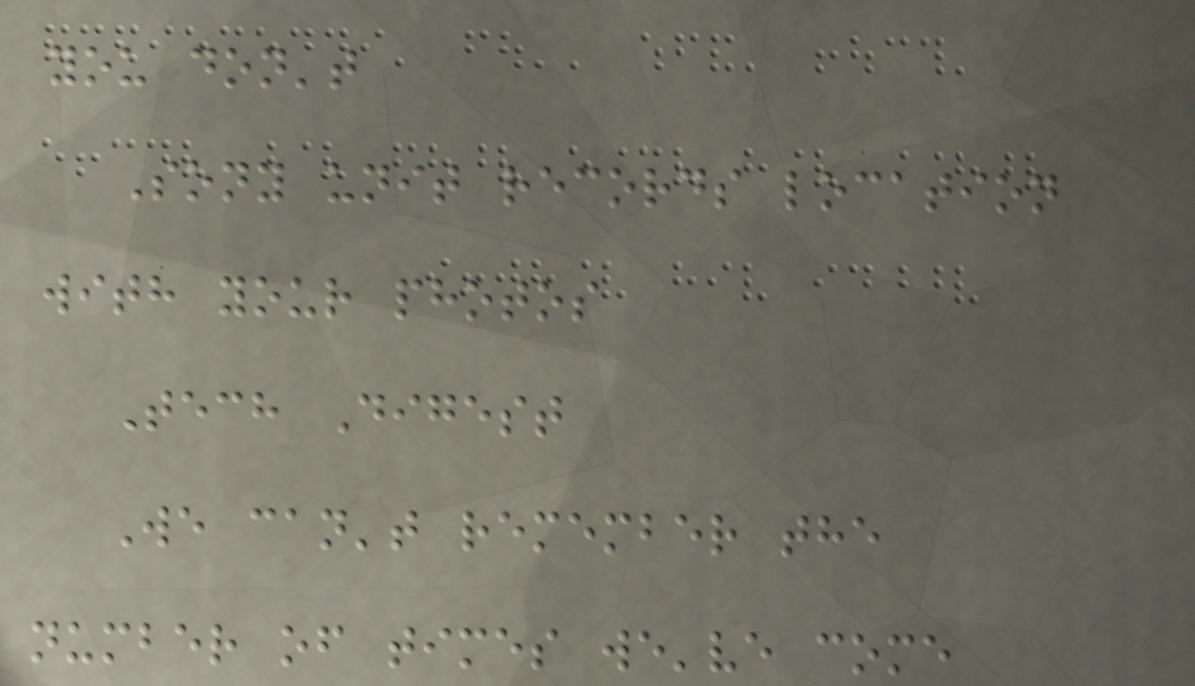you don't
Sony unit records location
with your photos
Tech Digest
We can't remember the
number of times we've come
